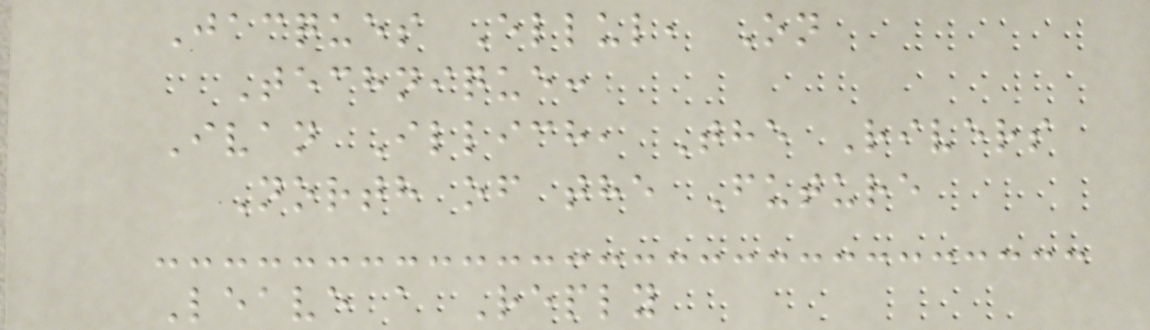Jacques Ellul, On
Technique:
Ivan Illich, The Rivers
North of the Future
Leave a Reply
